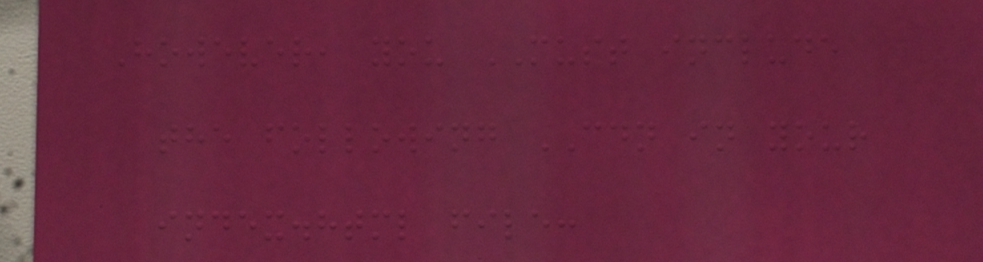However, you MUST include
the following CDN in your
index.html file:
